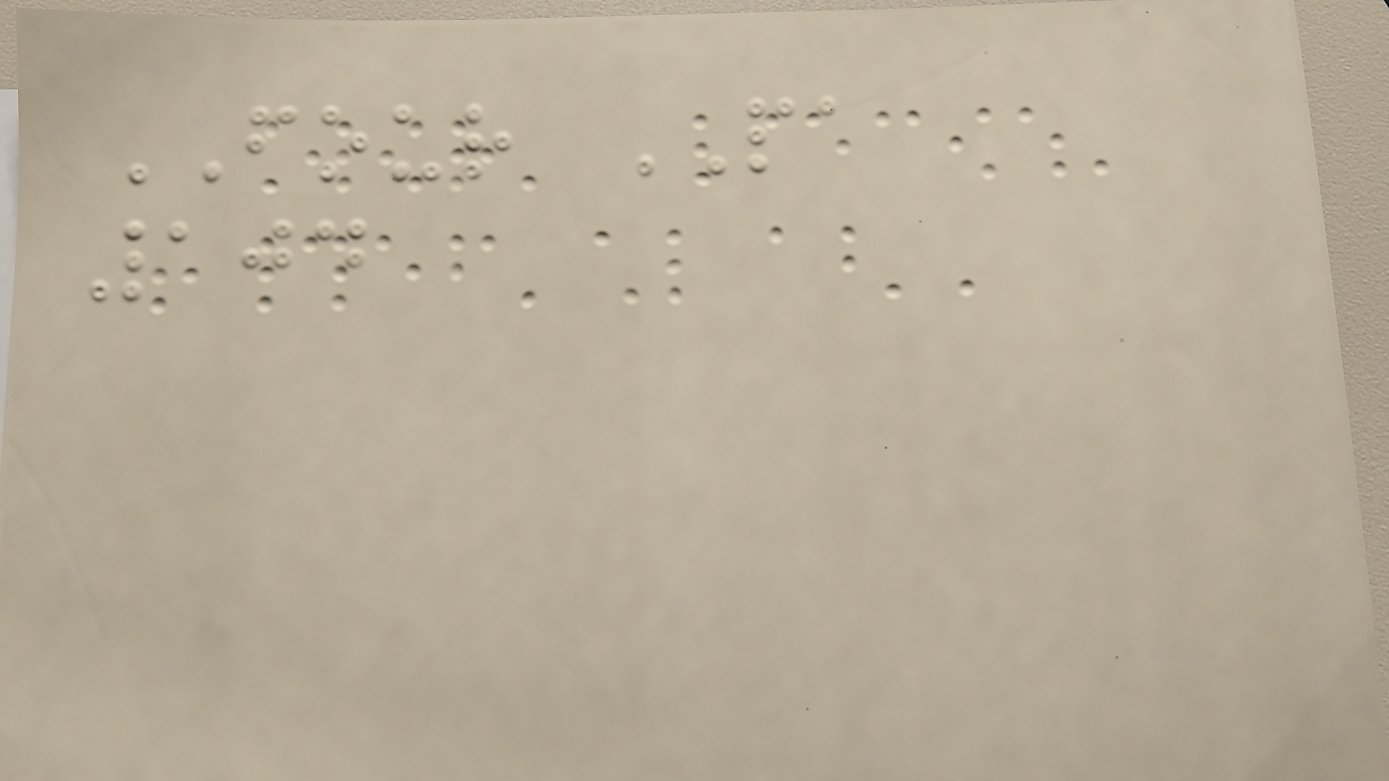FOUR PA
104
